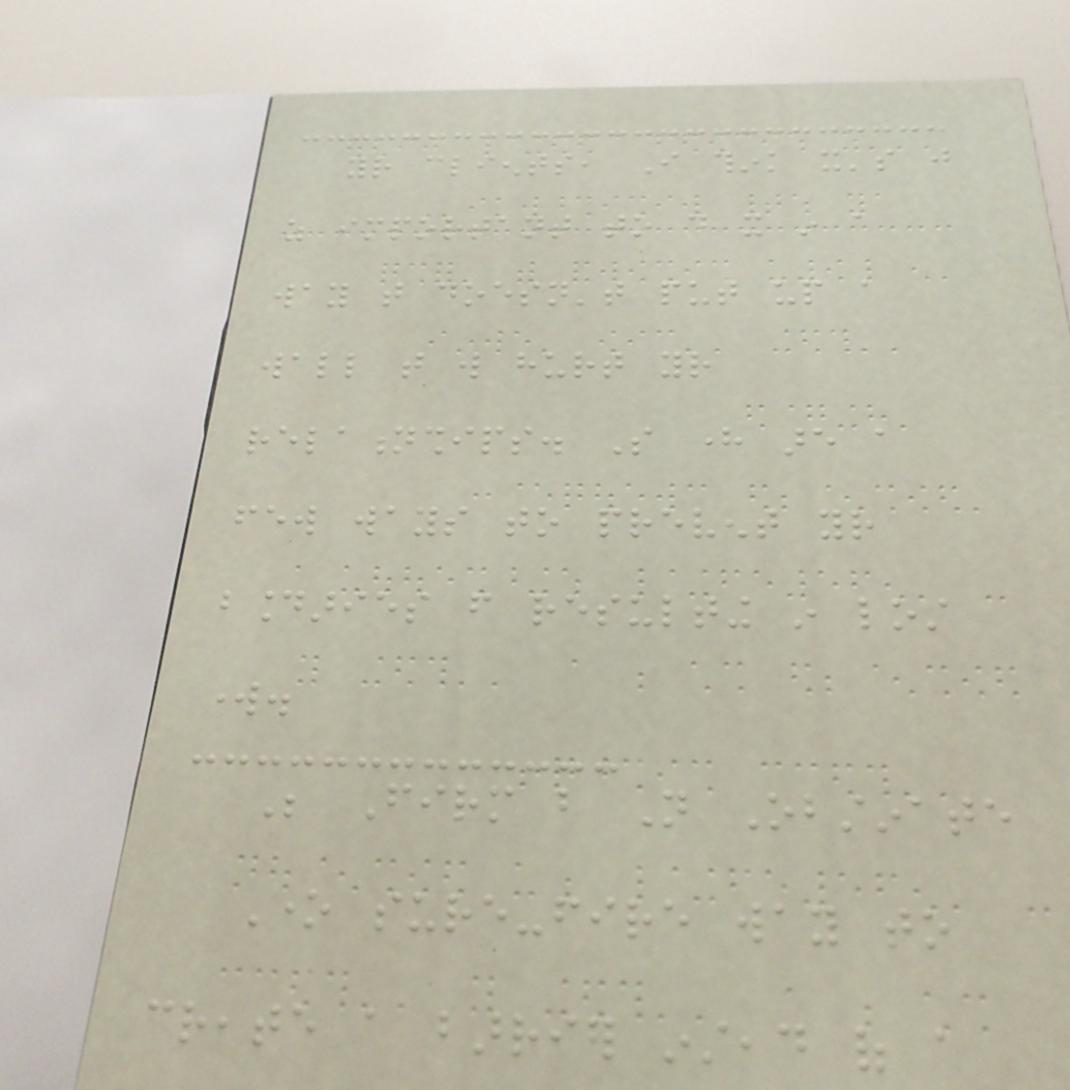your clients, I think it's just
as important to do it in a
way that doesn't put up a
wall that will hurt your
relationships. So here are a
few ways to prevent your
boundaries from resulting in lost
work.
Be Firm but Not Obstinate
One sure-fire way to
create a barrier instead of a
